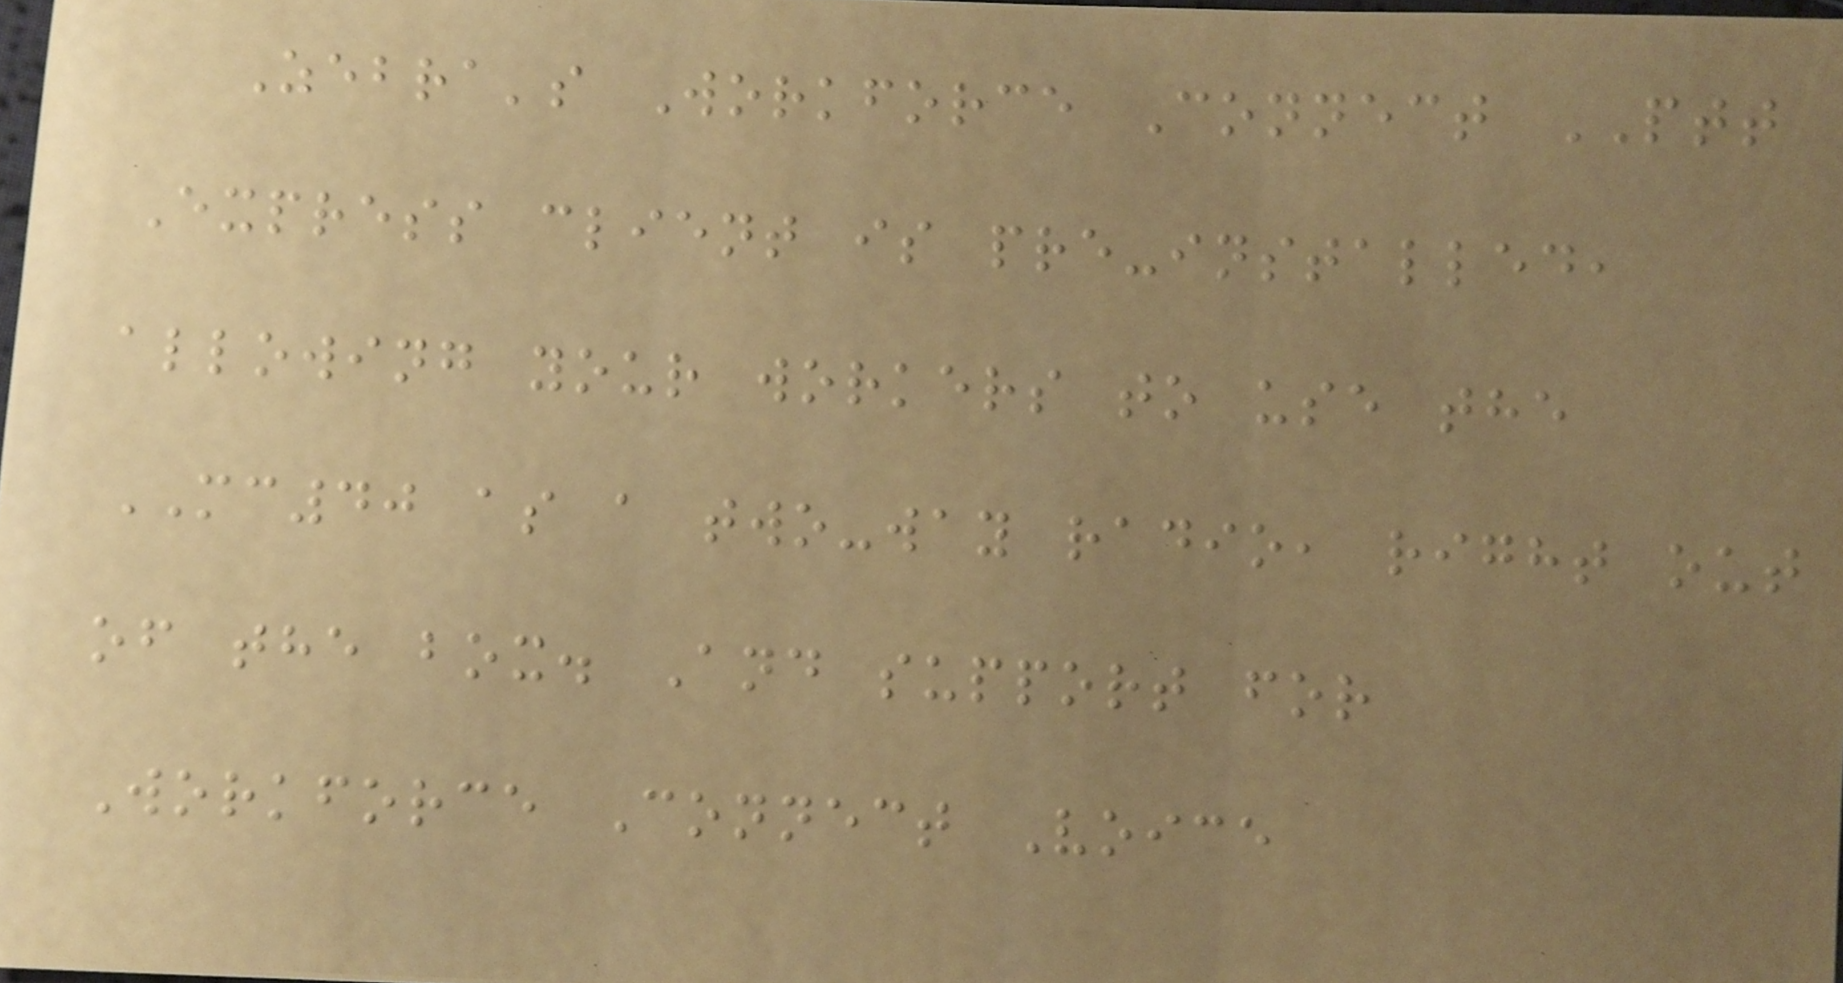Zebra's Workforce Connect PTT
Express client is pre-installed,
allowing your workers to use the
MC40 as a two-way radio, right out
of the box. And support for
Workforce Connect Voice
